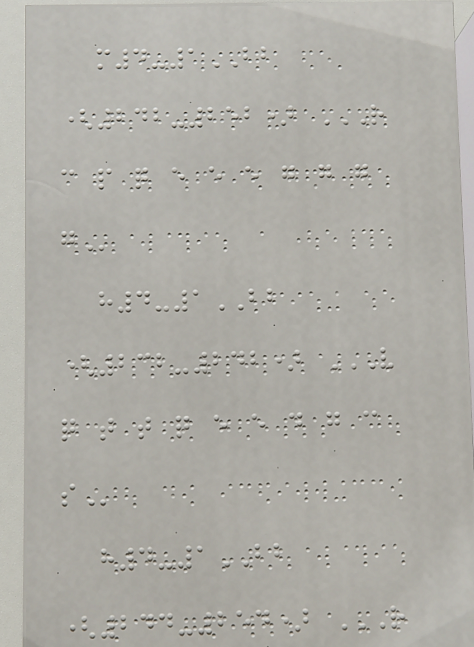m4-1BB
(242-252) R
C P Q E E E G G G
G
h4-1BB
(232-242) V
Q T T Q E E D G C
S
h4-1BB
(244-254) R
